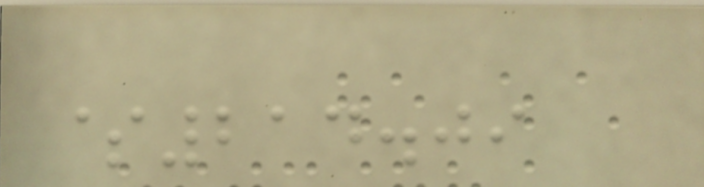$214.09
